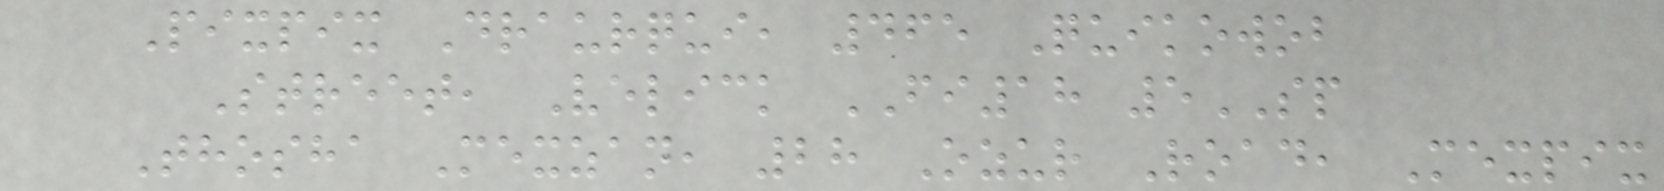Pixpix Draurqui, 465 Quikowob
Street, Velick FI18 5SP
Thosha Mexzan, 28 Ozur Road, Mexpix
